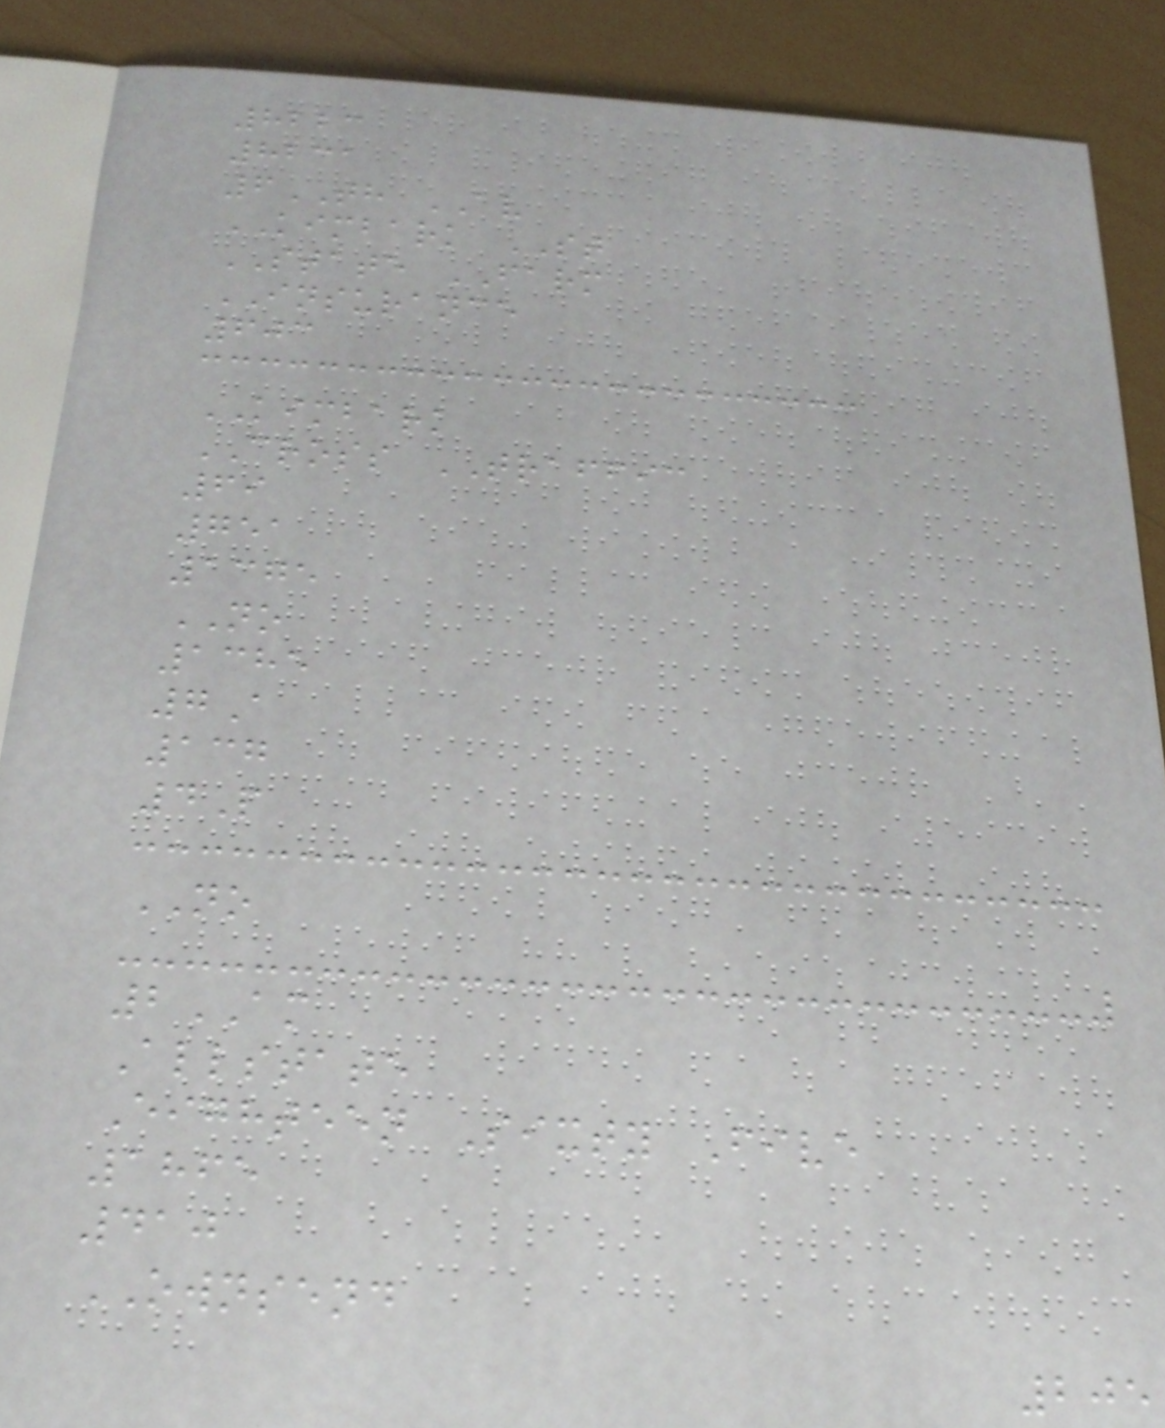8223
8231
6TH AV
KIMBARK ST
STATE FARM
INSURANCE
603
KIMBARK
CROSS TRAFFIC
69
751
1375
NO
1385
7A
137
4P
NO
2AM
Allstate
Eighteen Sixty Five
1865
410
OWNSEND
205
